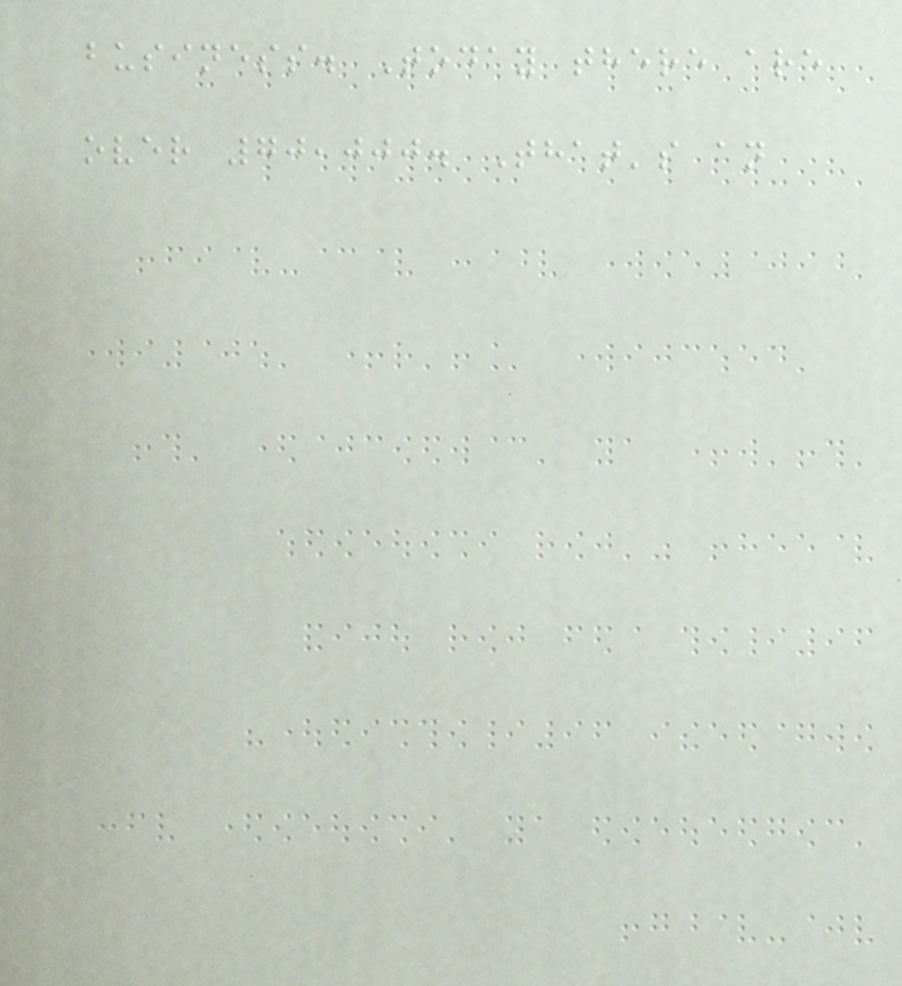business. Today there are
over 70,000. That's an
